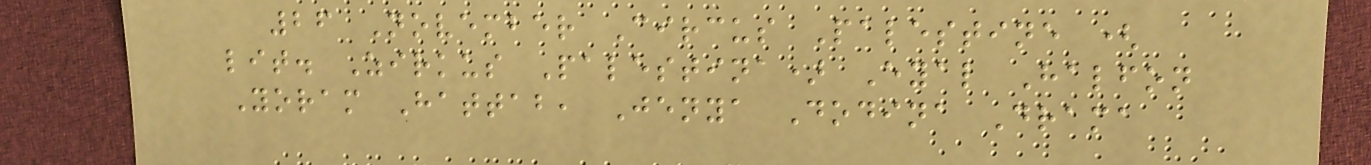26 November Circus Palestine (
lit. Zirkus Palestina) Eyal Halfon
Yoram Hattab, Jenya Dodina Drama
